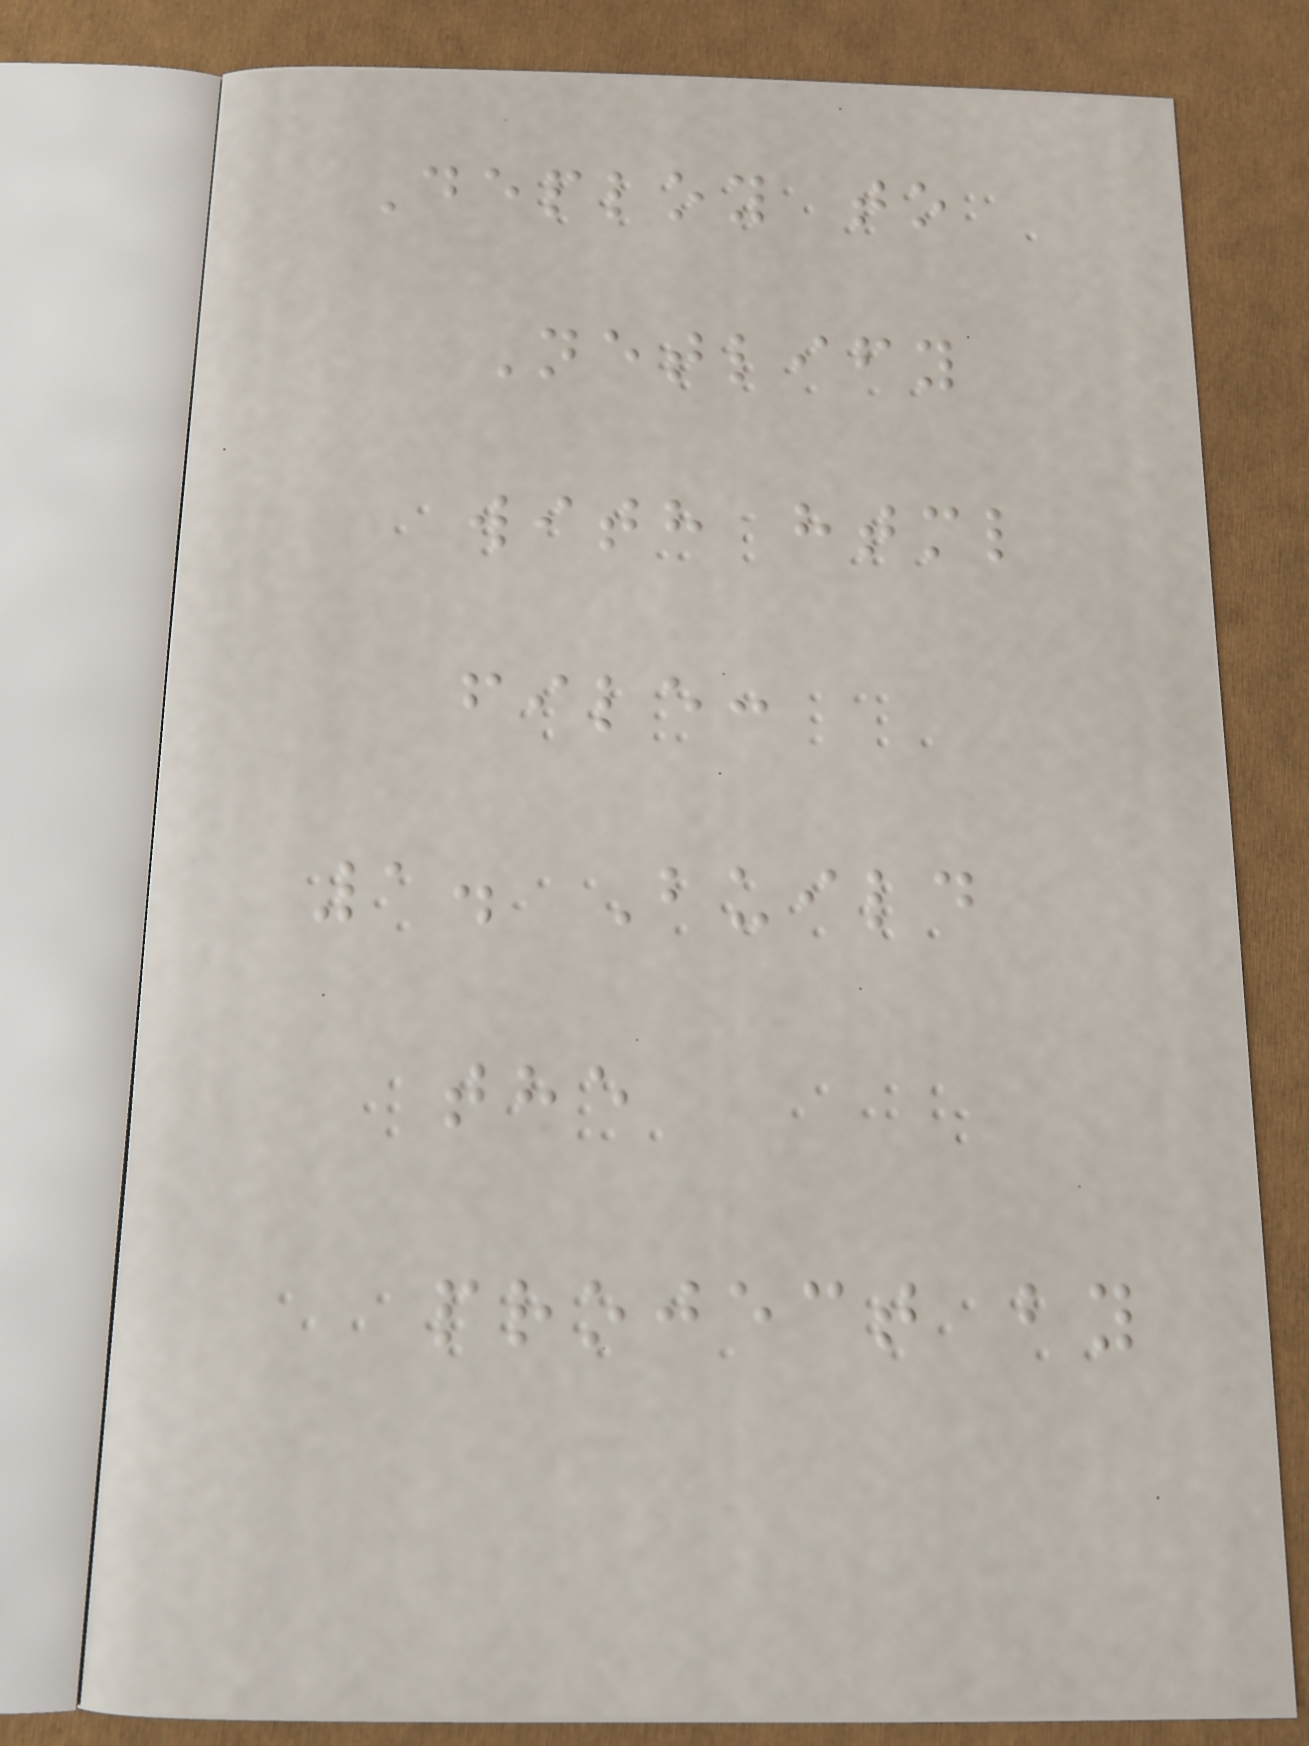Deploy to
Netlify
with html
file:
1. Build
the
project by
